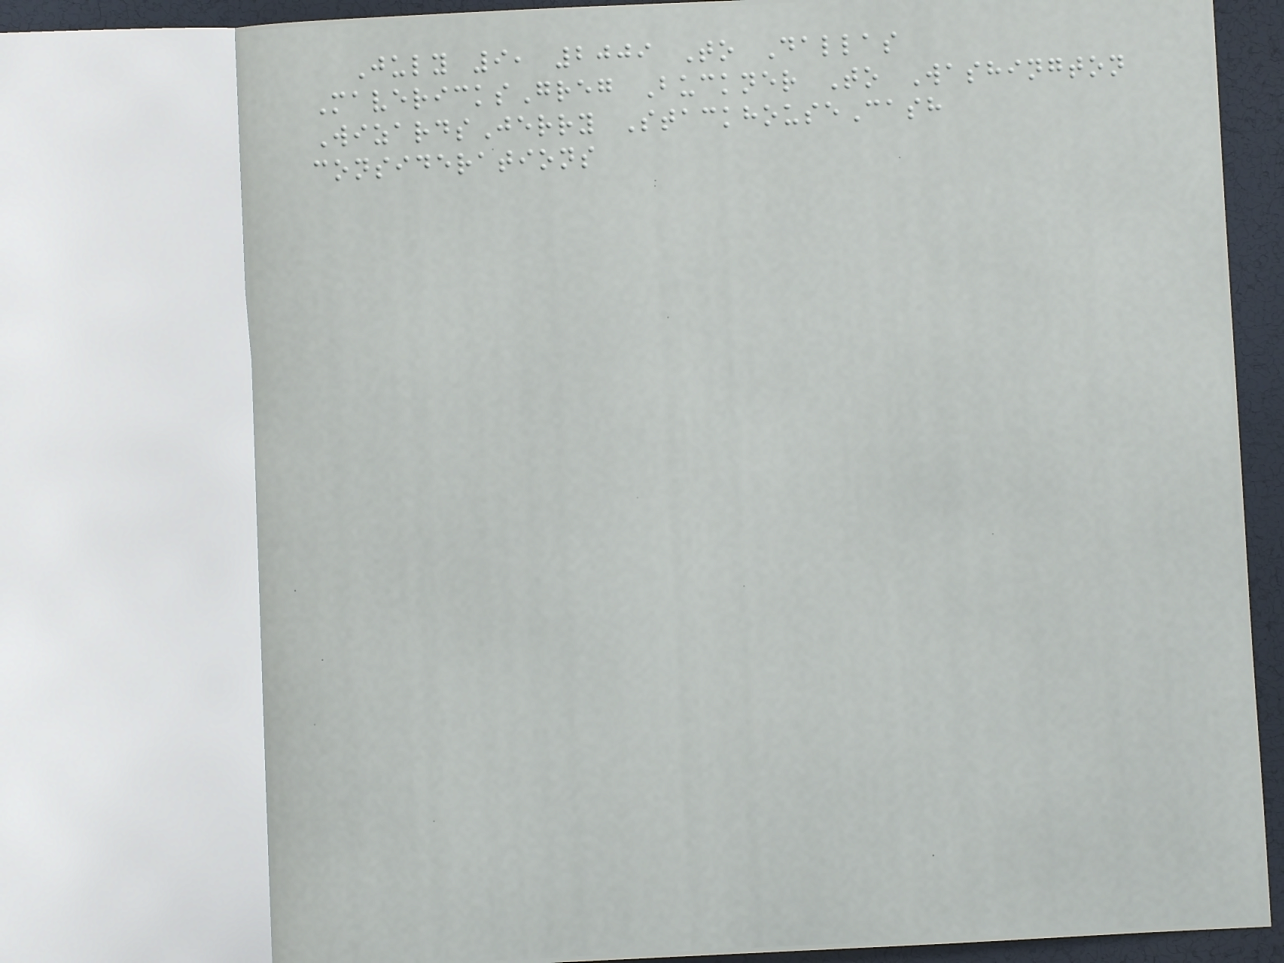July 9, 2009 To Dallas
MavericksGreg Buckner To Washington
WizardsJerry StackhouseCash
considerations
